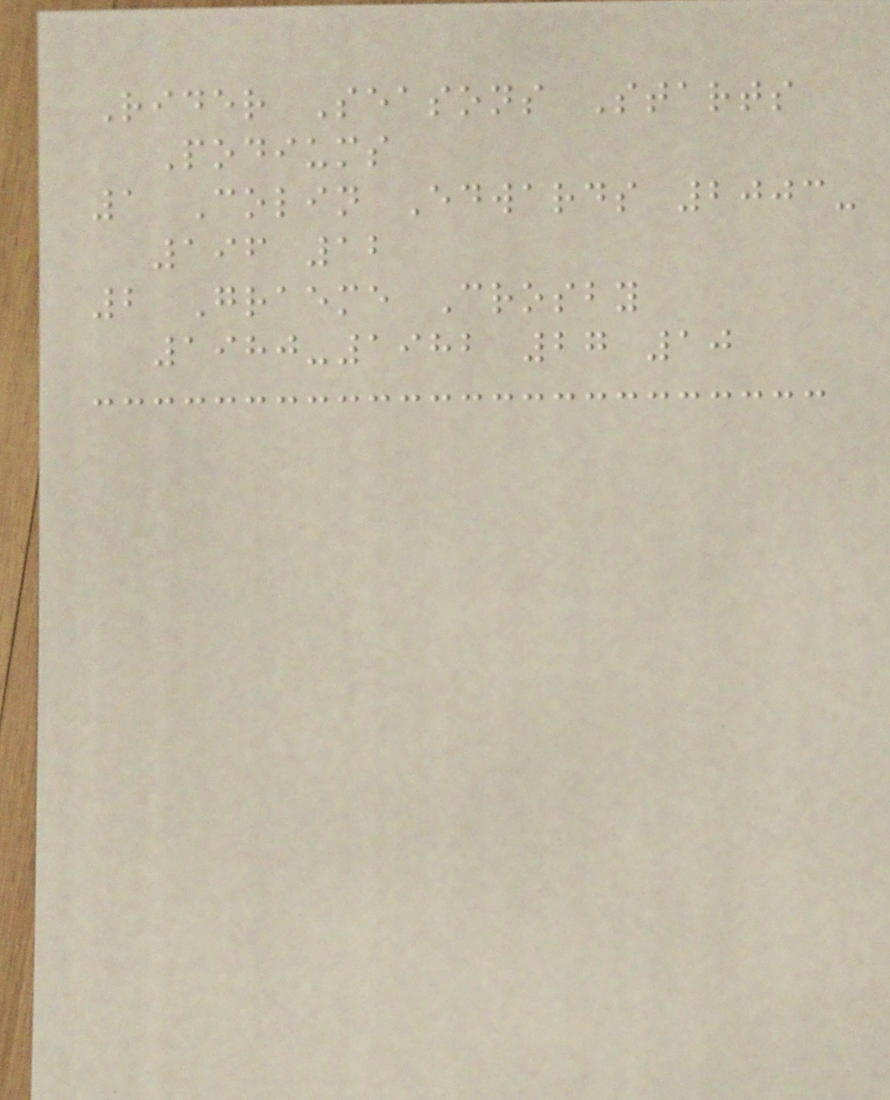Rider Seasons Starts
Podiums
1 Colin Edwards 2003-
196 12
2 Graeme Crosby
1980-1982 27 10
